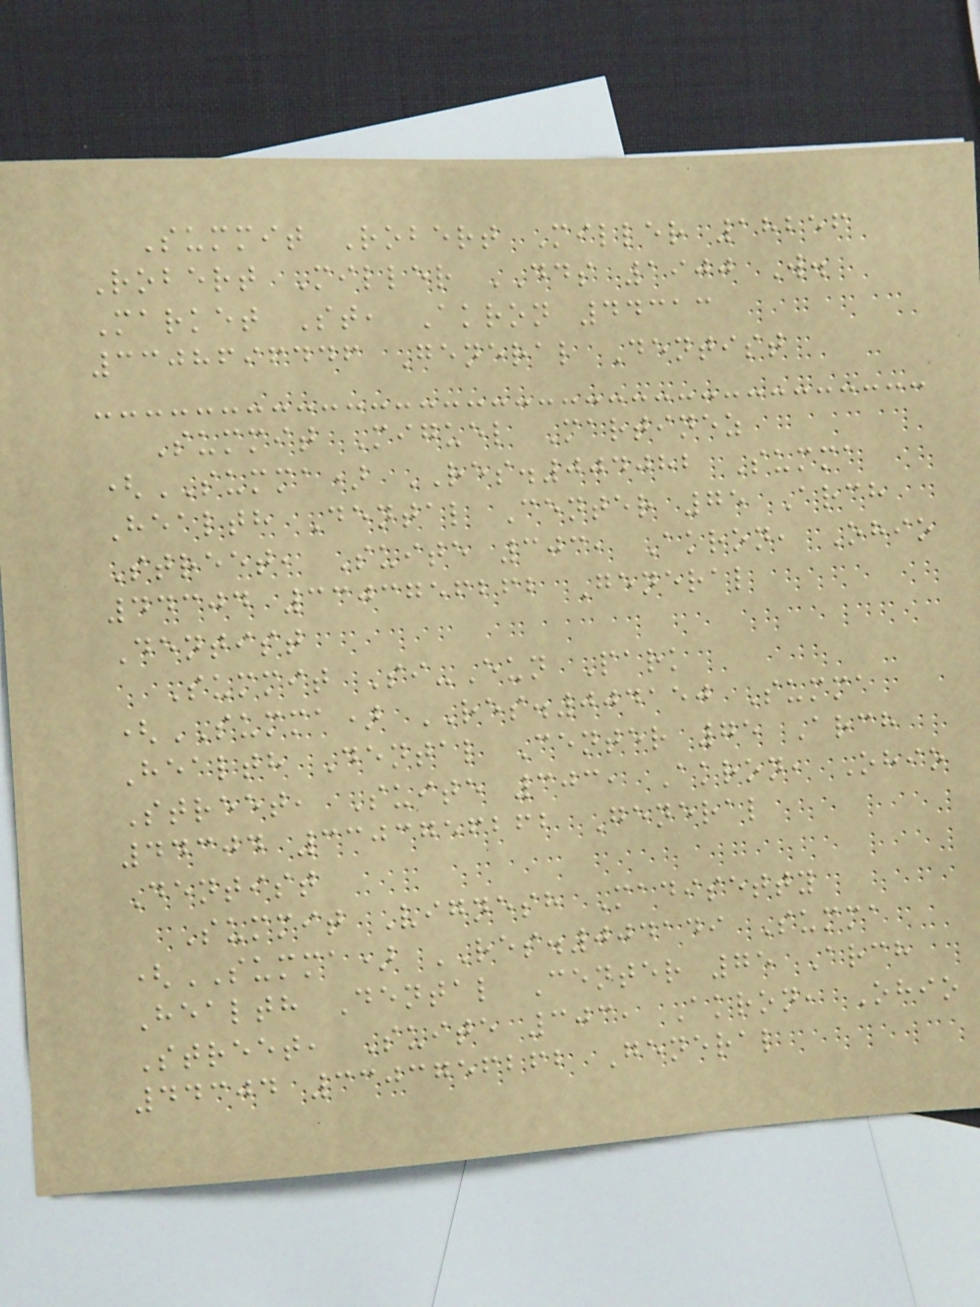Summit Robert Miller 18256
Robert Miller DDS 1900 W.
Market St, Akron 44313
3308696446 General Dentist
Summit Miguel Martinez
(SUMMA) RES.004082 Summa
Health Dental Center 75 Arch
Street, Suite 303, Akron, Ohio
44304 3303756262 General
Dentist
Summit Si-Eun Park
(SUMMA) RES.004150 Summa
Health Dental Center 75 Arch
Street, Suite 303, Akron, Ohio
44304 3303756262 General
Dentist
Summit Vignesh Madisetty
(SUMMA) RES.004149 Summa
Health Dental Center 75 Arch
Street, Suite 303, Akron, Ohio
44304 3303756262 General
